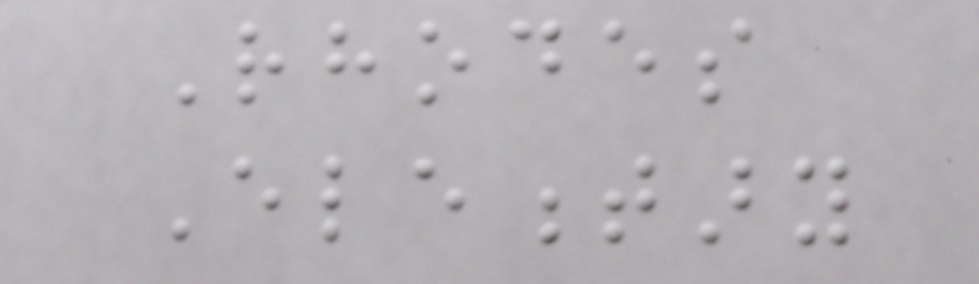Rhodes
Elementary
